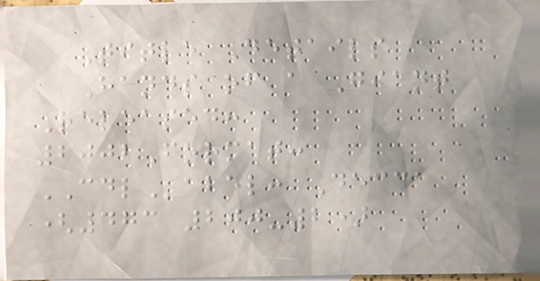Title Details
Hands of a Giant
Released:
2002Format:
CDLabel: Decca
(473 200-2)
